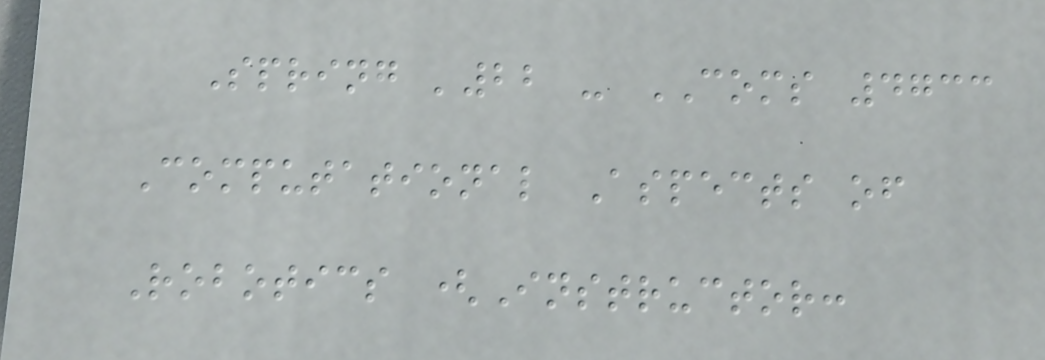Spring '22 - COMS 4733
Computational Aspects of
Robotics (Instructor:
